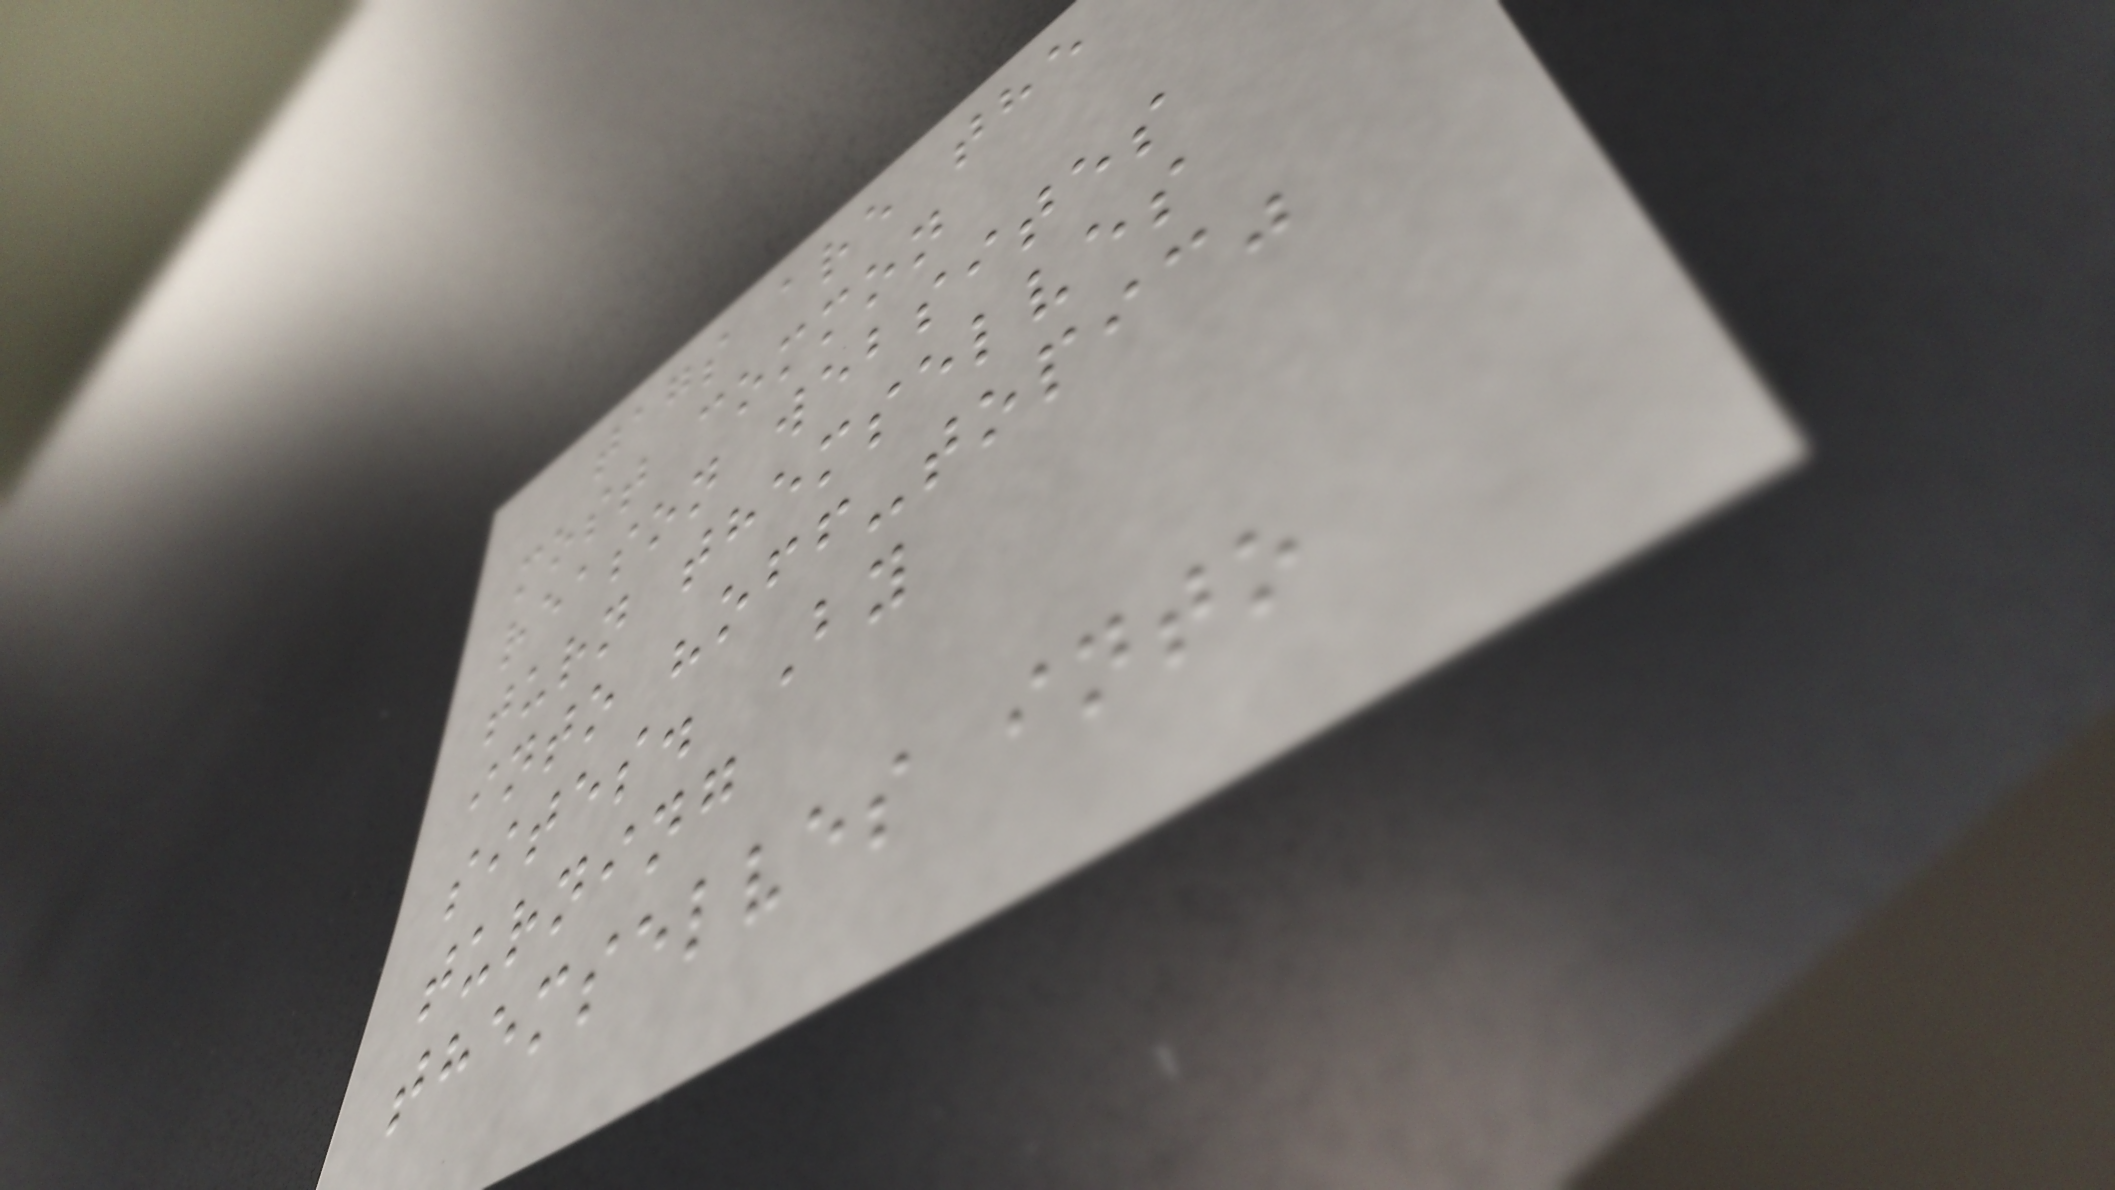tags are the
most common
reason websites
turn themselves
into "off-topic"
sites. By
turning
themselves into
